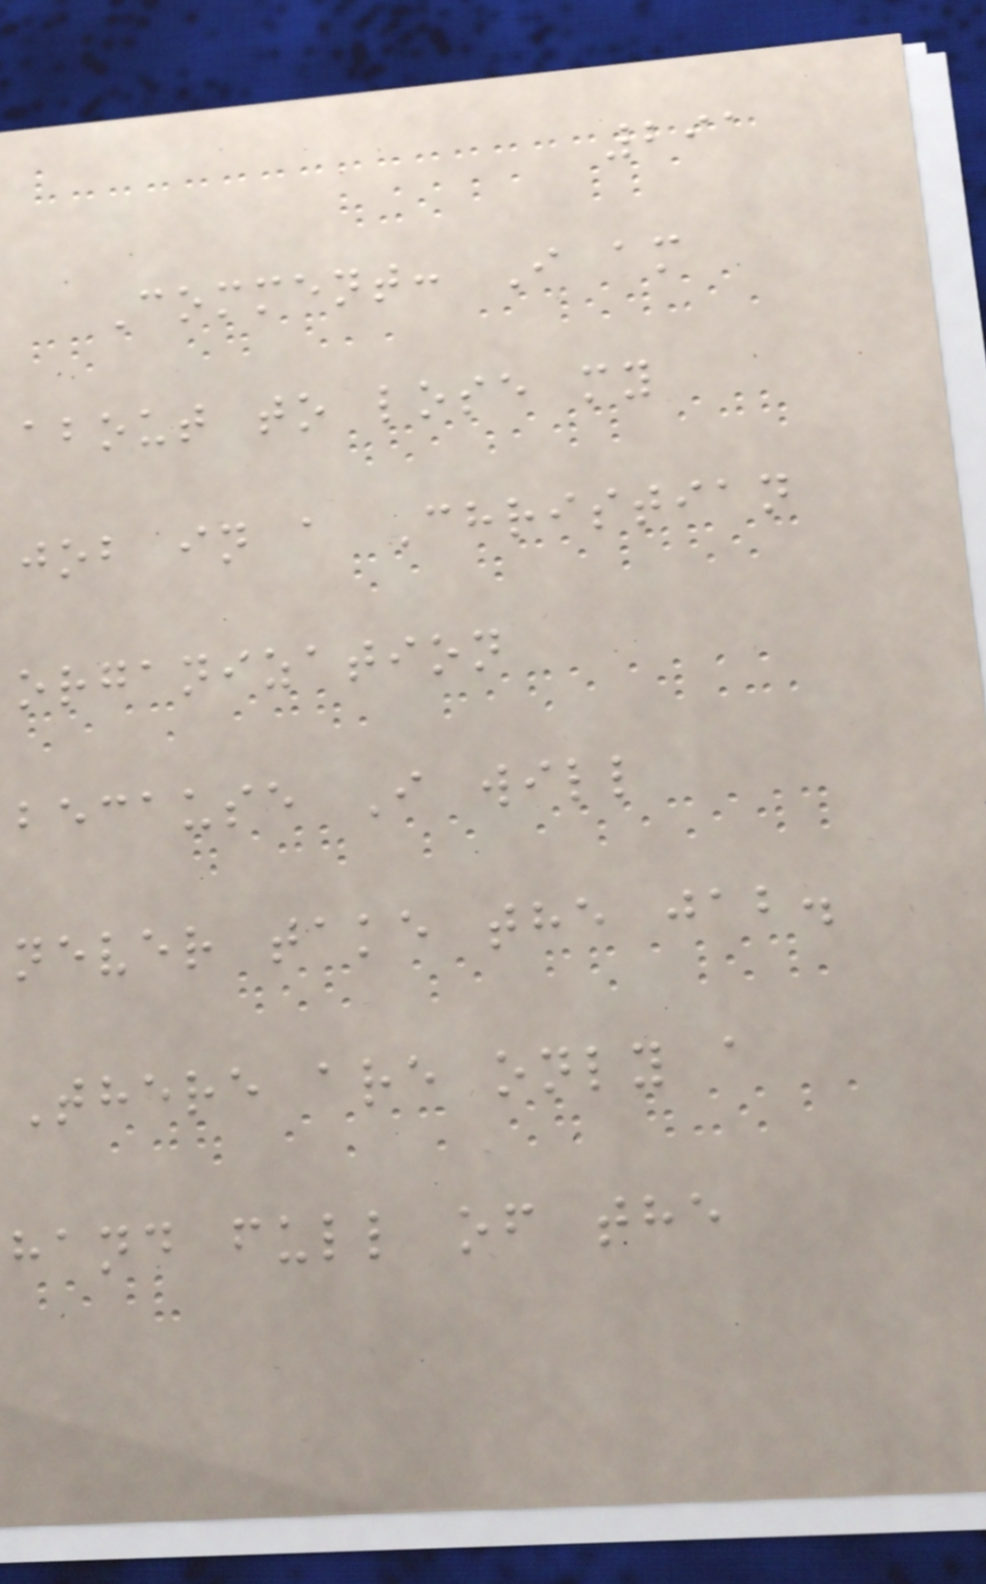291
Comment: I am
about to lose my
job in a Christian
organization
because I will
never take the jab.
There are only a
hand full of the
